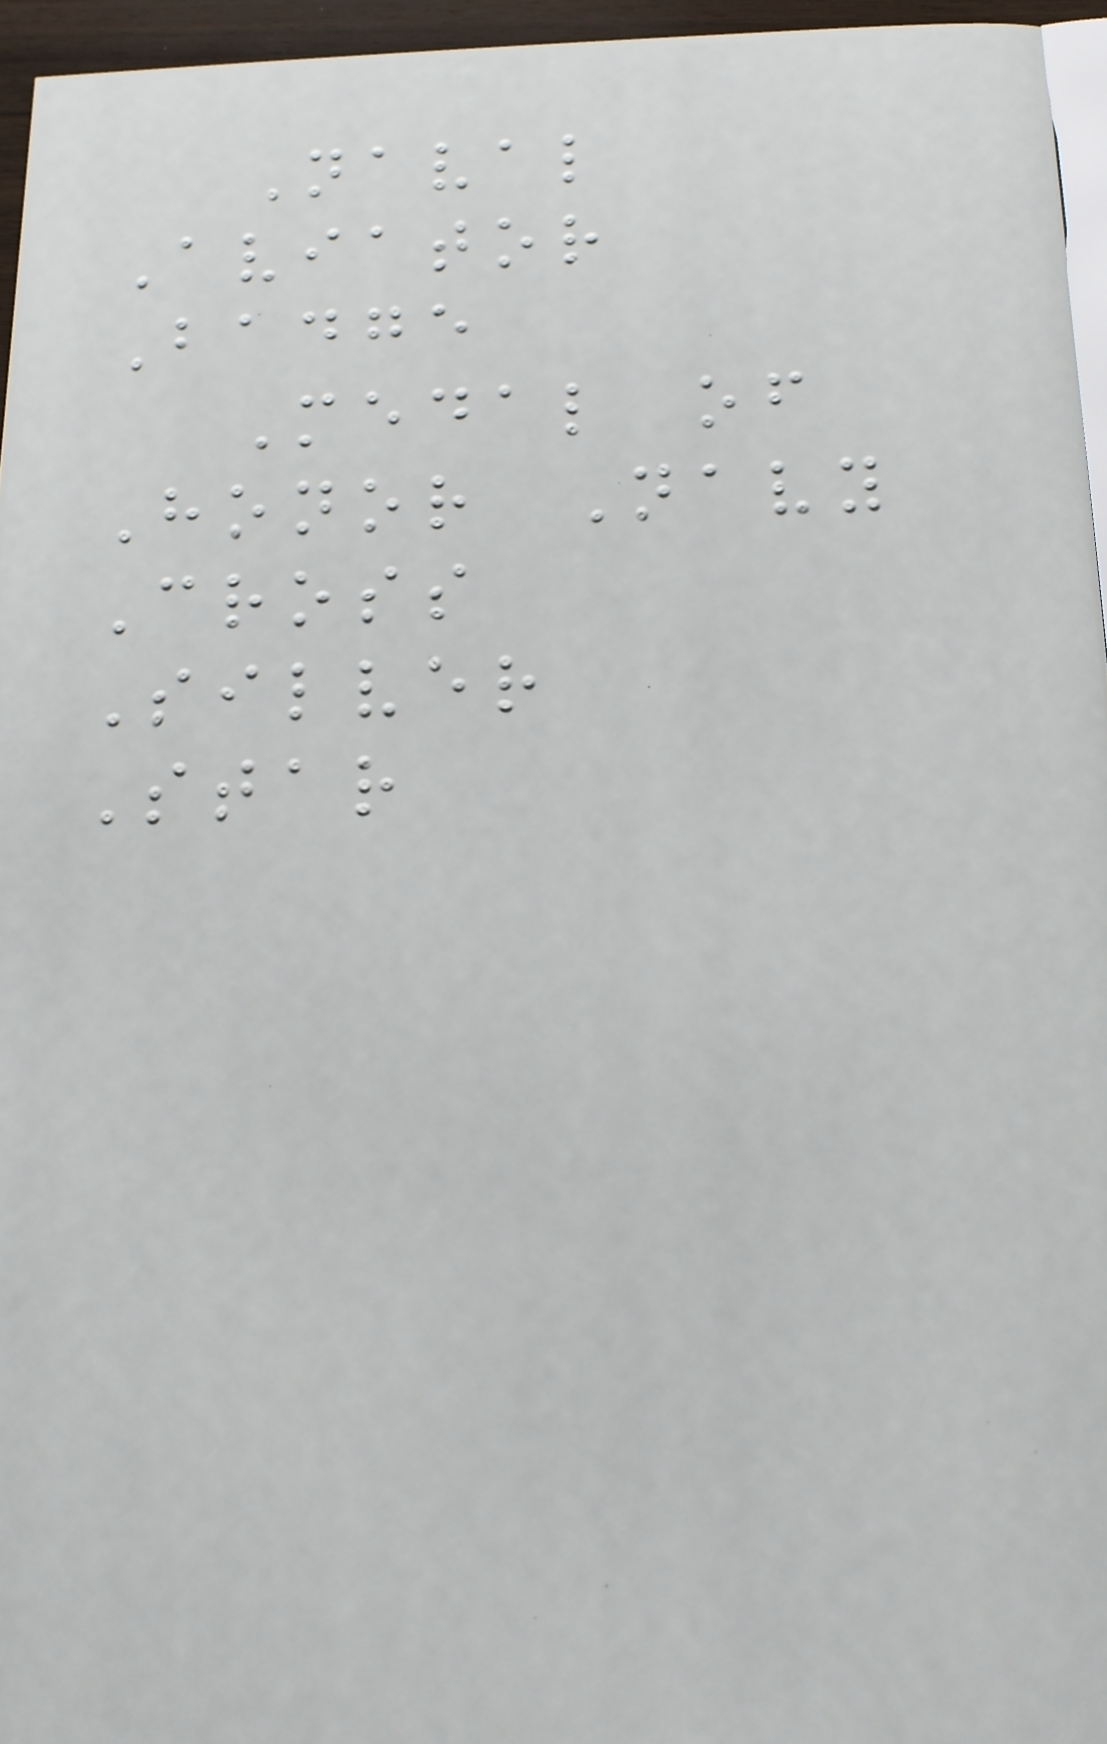Naval
Aviator
Badge
Medal of
Honor Navy
Cross
Silver
Star
